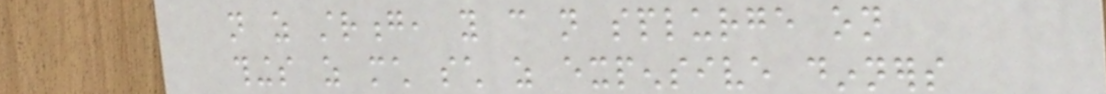not as strong, you can not splurge on
things as much such as expensive dinners
